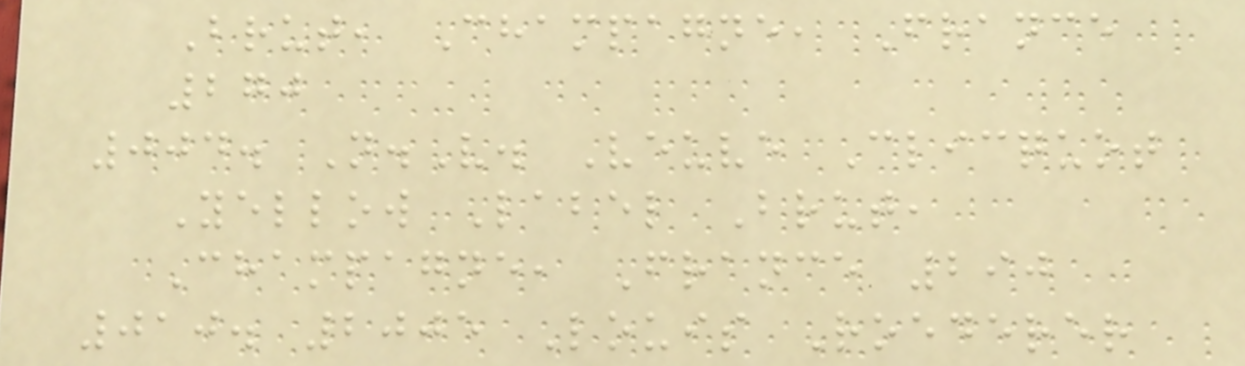Brut, Champagne, France
270
004. N.V. Veuve Clicquot
Yellow Label Brut,
Champagne, France 290
010. 2005 Louis Roederer
